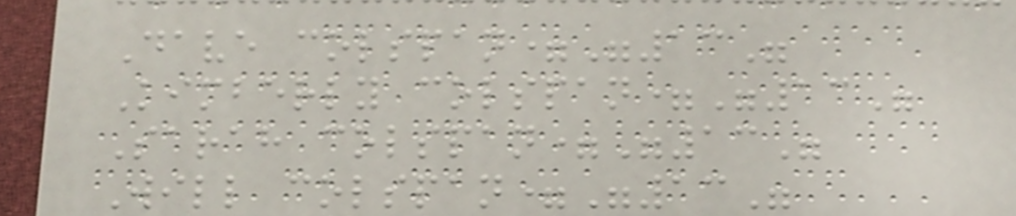Dave colspan="13"
Kimberly colspan="13"
Sarah colspan="13"
Will colspan="13"
